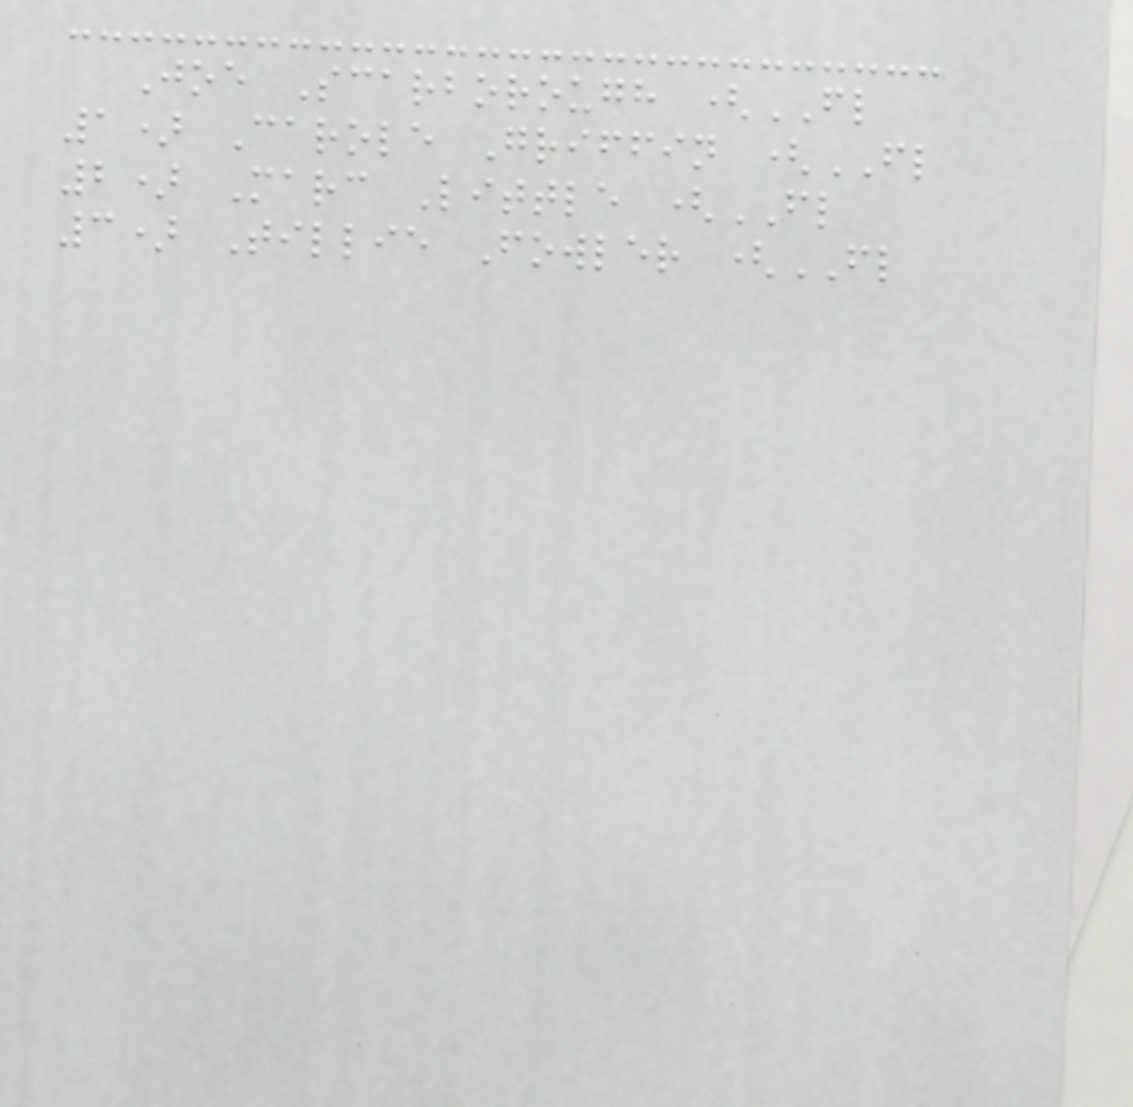Joe Scarborough (FL
1) Carole Griffin (FL
2) Marc Little (FL
3) Tillie Fowler (FL
